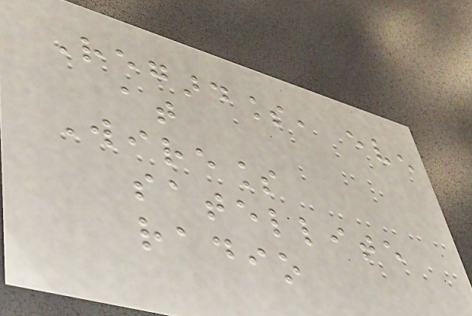Regardless, even
at
Wireless
satellite
radio
